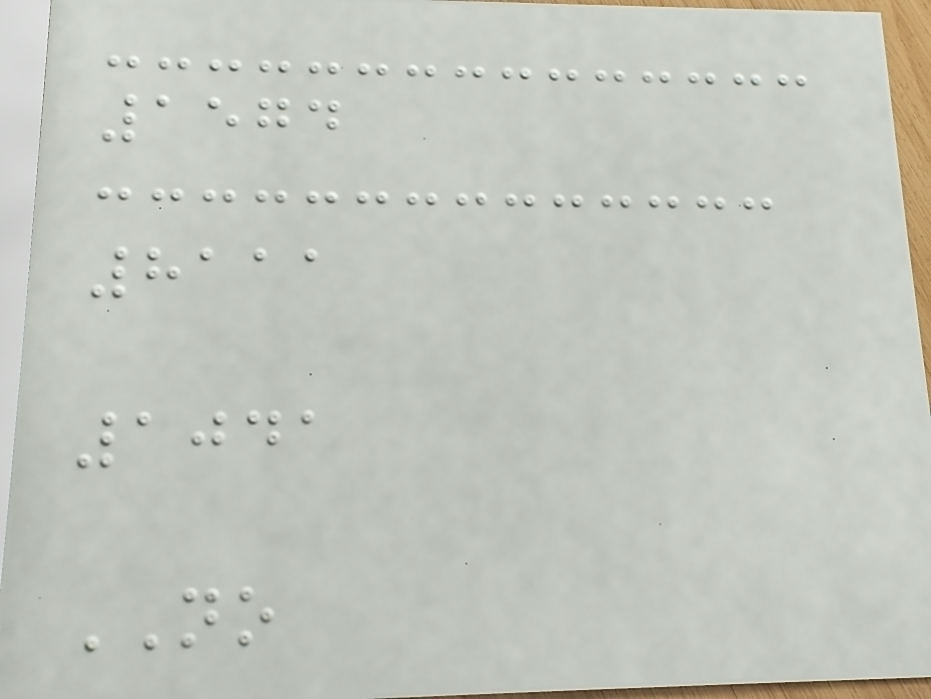1574
8111
1041
NO
